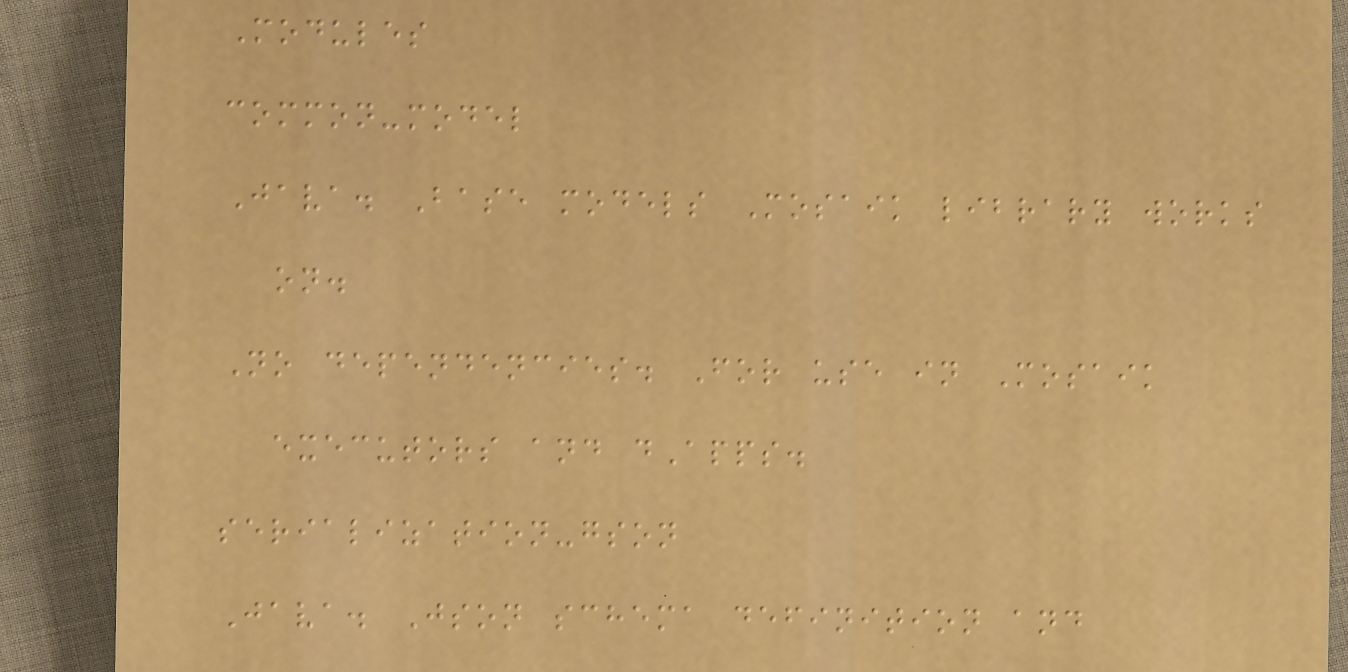Modules
common-model
Java. Base models Mosaik library works
on.
No dependencies. For use in Mosaik
executors and dApps.
serialization-gson
Java. Json schema definition and
